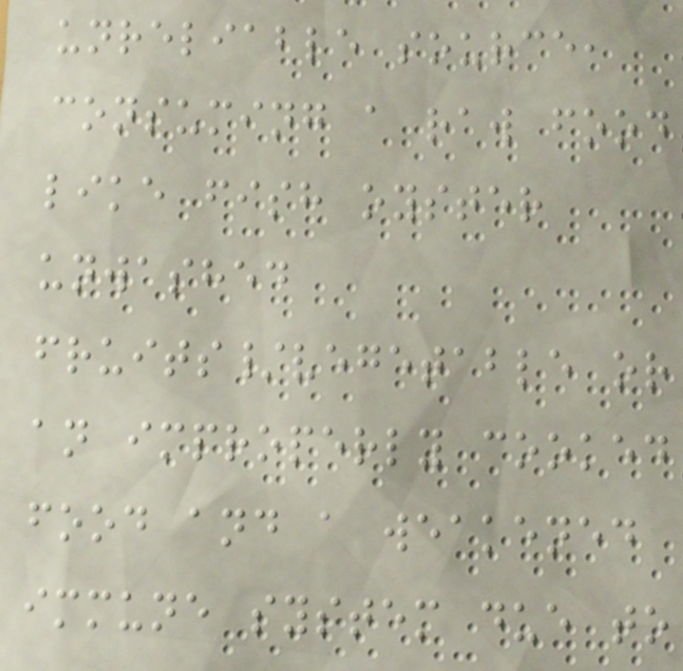unreliable source,
consuming a raw food
like fish oyster
unwashed
fruits/vegetable or
an improperly cooked
food and a weakened
immune system due to
